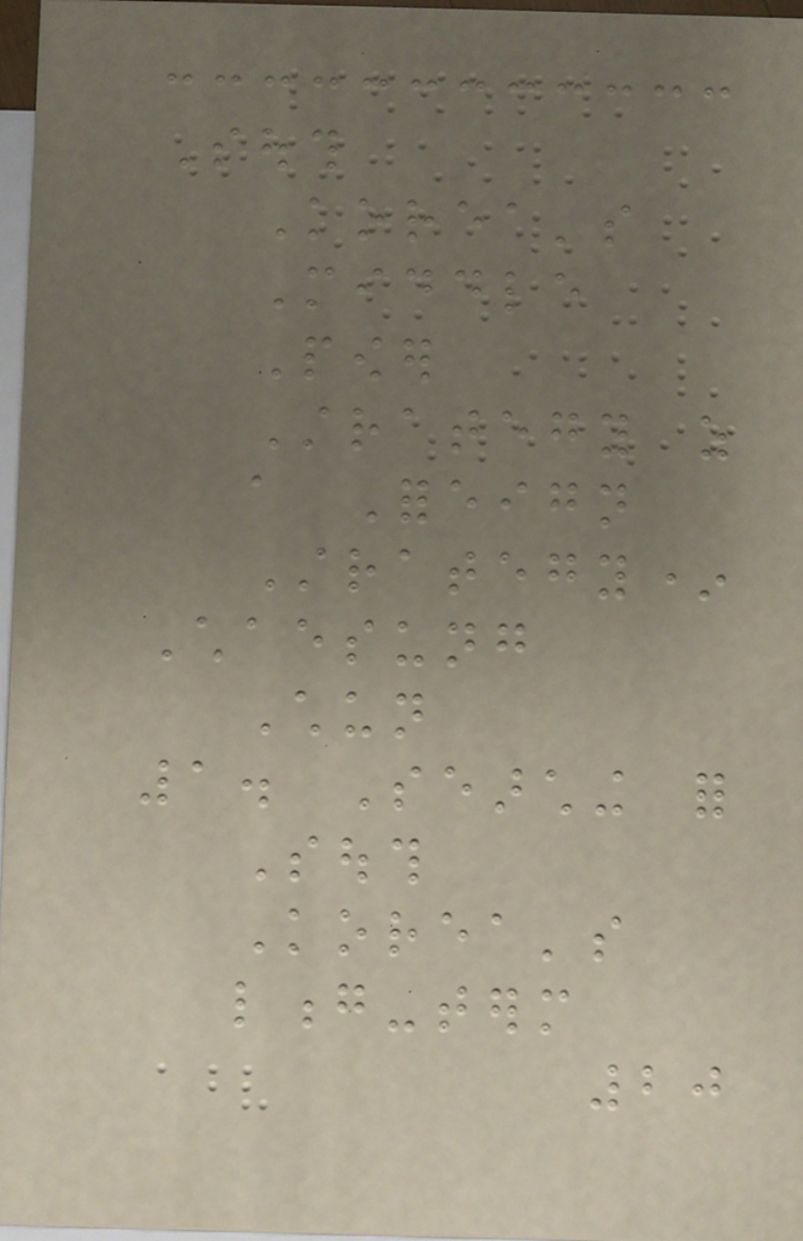South
Korea's
Middle
Power
Strategy as
a Foreign
Strategy*
Chaesung
Chun
1. Searching for
South
Korea's
long-term
20
